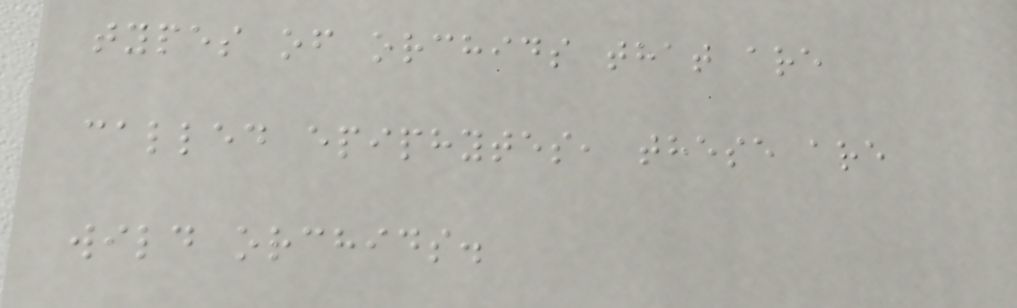types of orchids that are
called epiphytes, these are
wild orchids.
